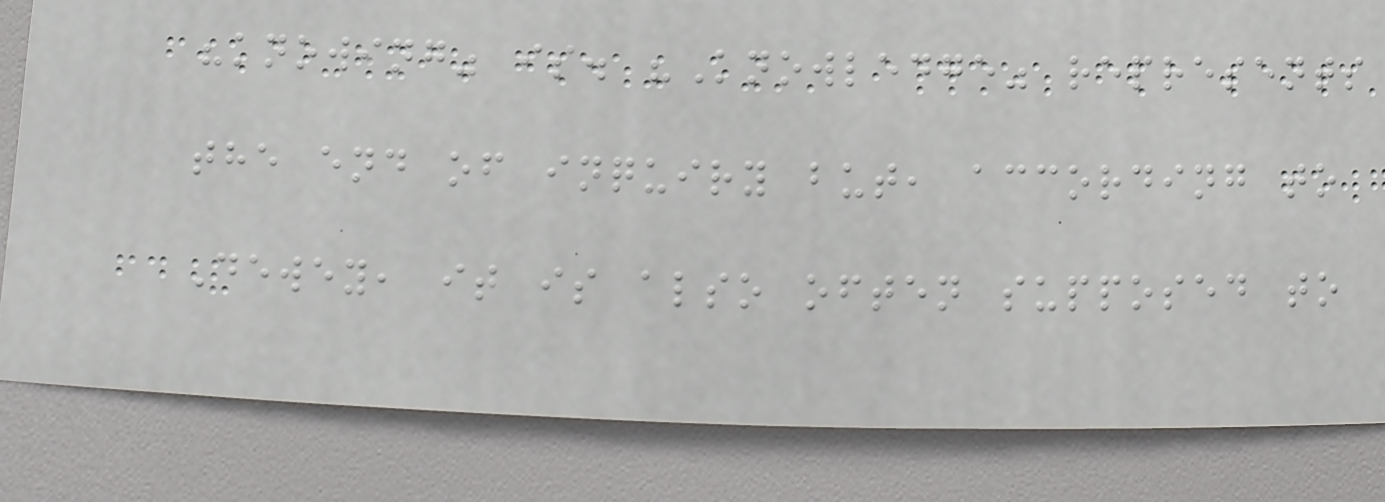"knowing" is. "Knowledge" represents
the end of inquiry but, according to
Dewey, it is also often supposed to
